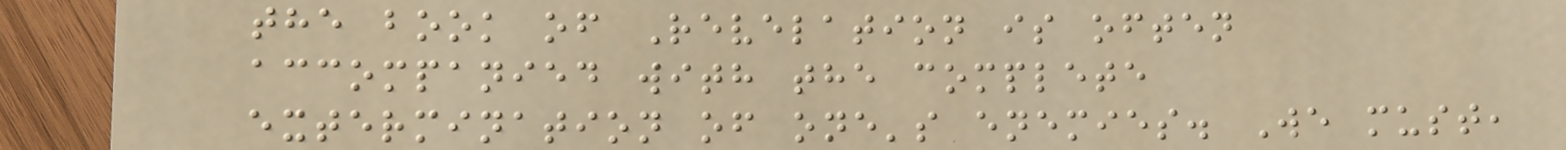the book of Revelation is often
accompanied with the complete
extermination of one's enemies. We must,
